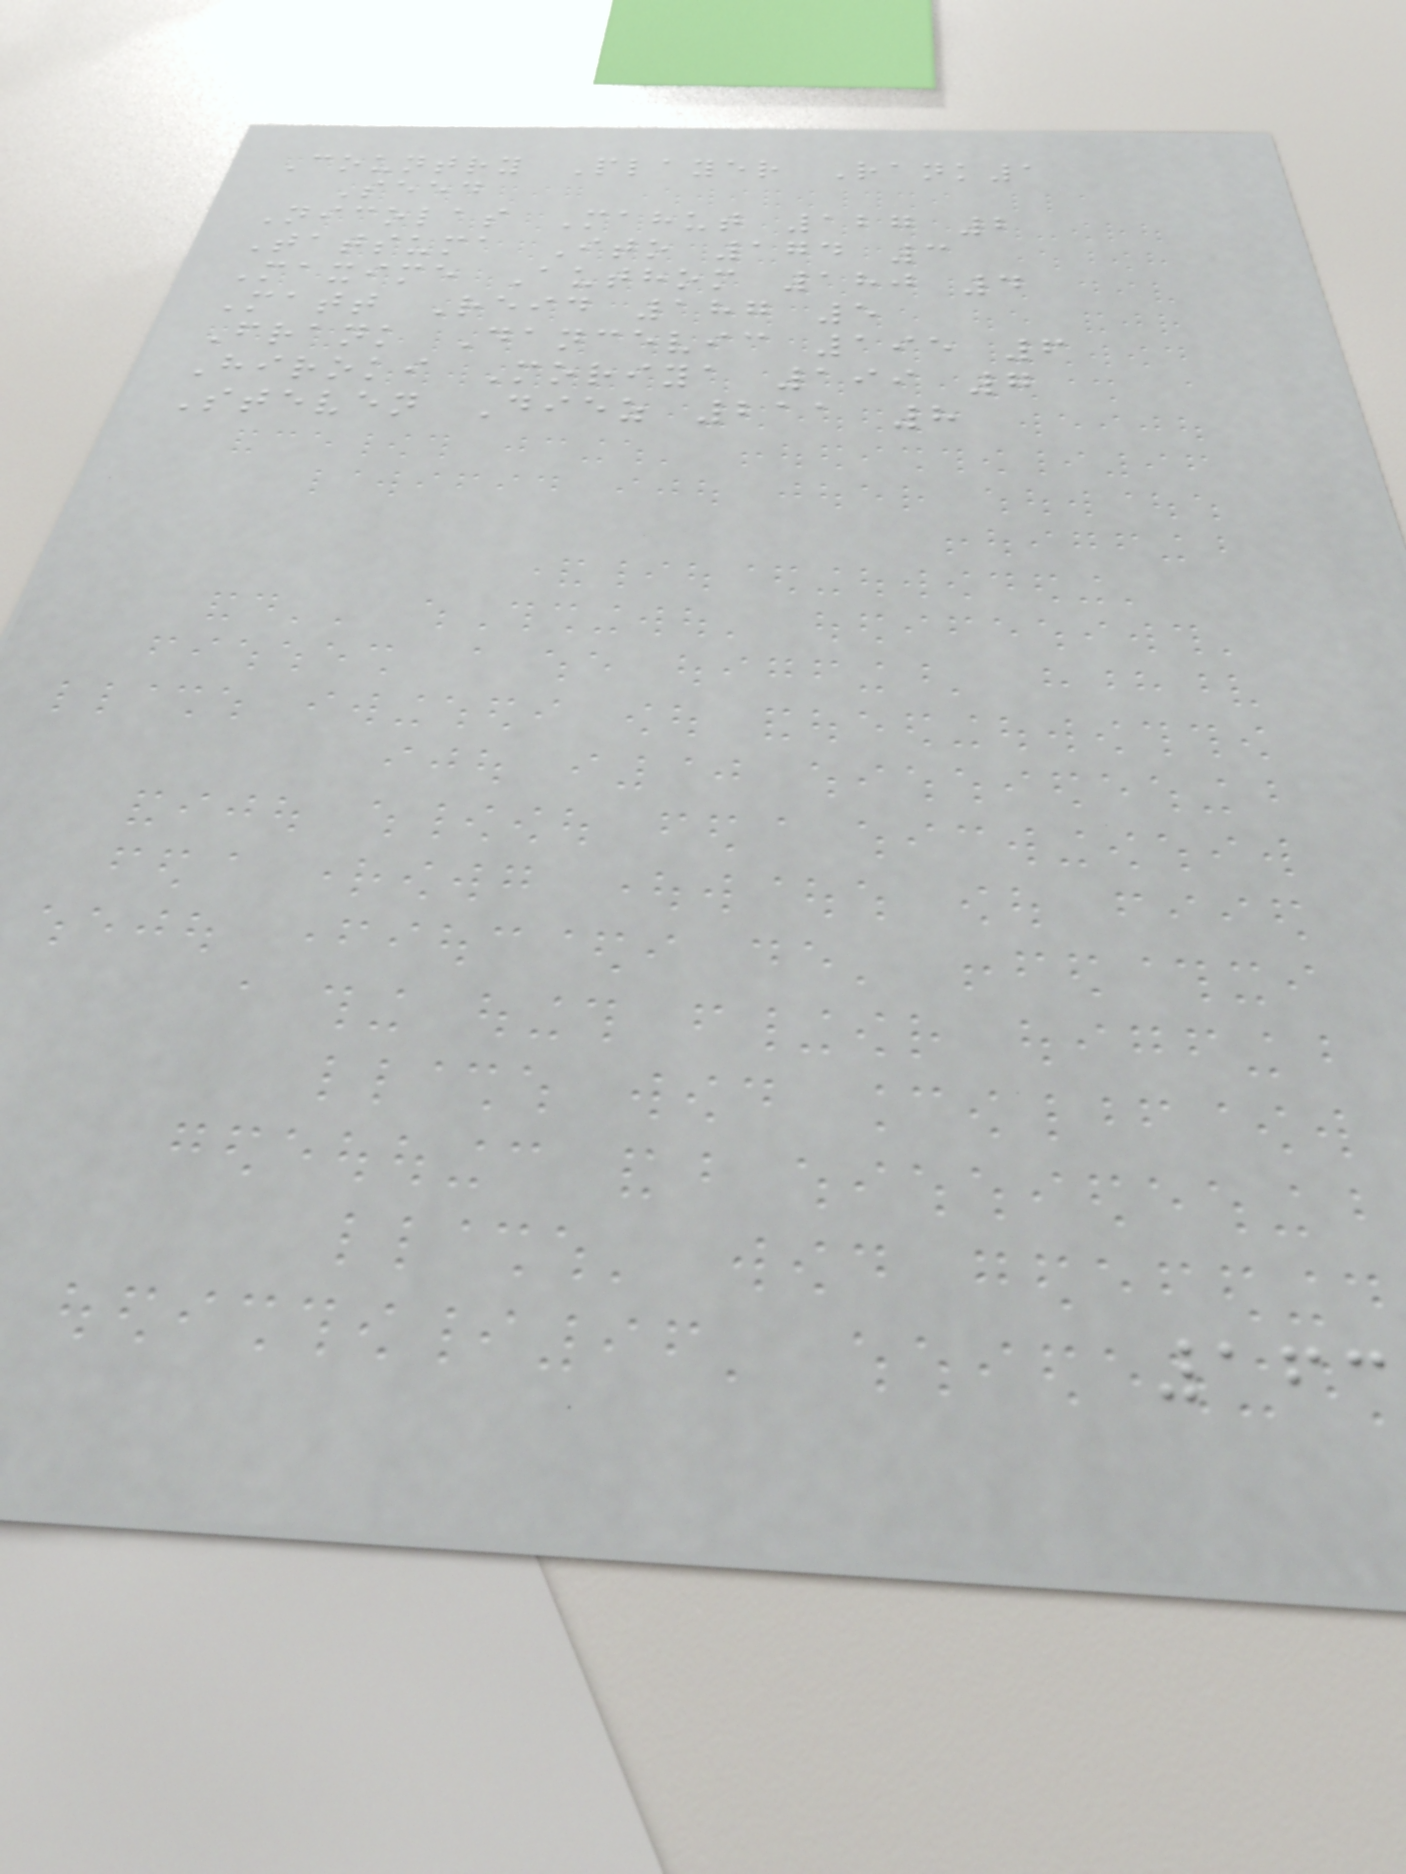Country Player Rank1
Seed
Nicolas Mahut 127 2
Tatsuma Ito 174 3
Maxime Authom 180 4
Matt Reid 187 5
Frank Dancevic 195 6
Hiroki Moriya 199 7
Steven Diez 211 8
163
